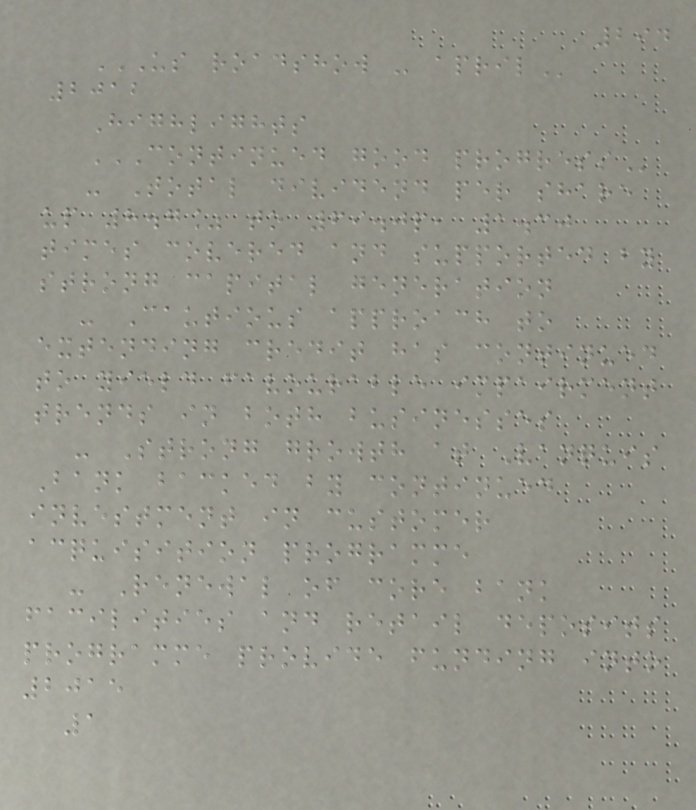294
US ROADSHOW - APRIL
2012
Highlights
CONTINUED GOOD PROGRESS
- Total dividend per share
up 8.7% to 69.0p, 1.30
times covered and supported by
strong capital generation
- Cautious approach to
extending credit has continued
to yield favourable impairment
trends in both businesses
- Strong growth at Vanquis
Bank backed by continued
investment in customer
acquisition programme
- Renewal of core bank
facilities and retail deposits
programme provide funding into
2015
1
